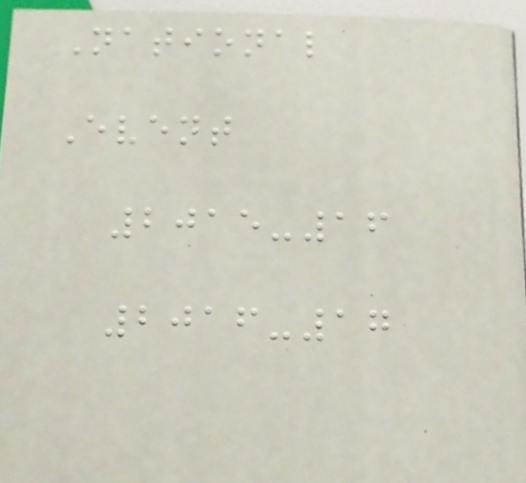National
Event
2015-16
2016-17
